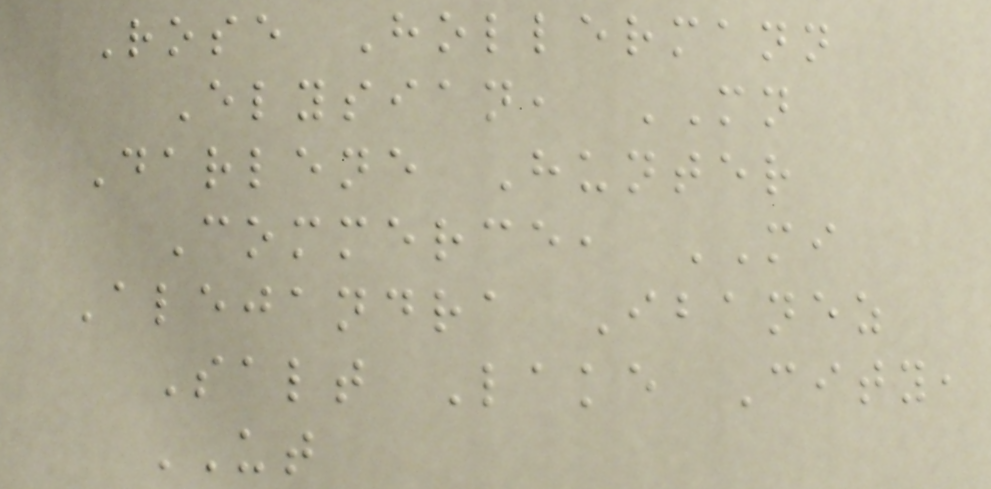Rose Hollermann
Elysian, MN
Darlene Hunter
Commerce, MI
Alejandra Ibanez
Salt Lake City,
UT
